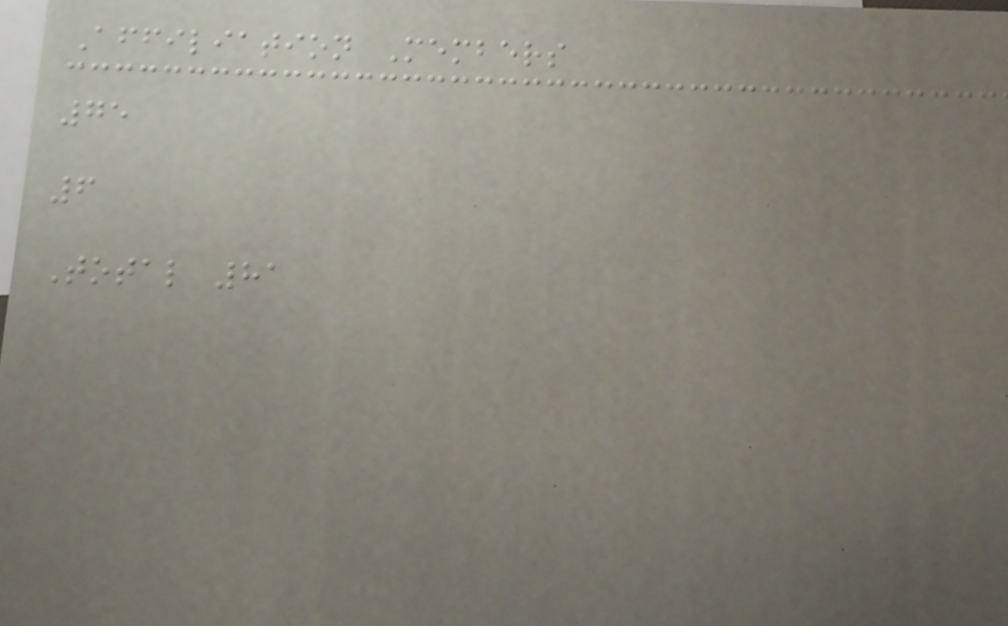Affiliation Members
75
6
Total 81
